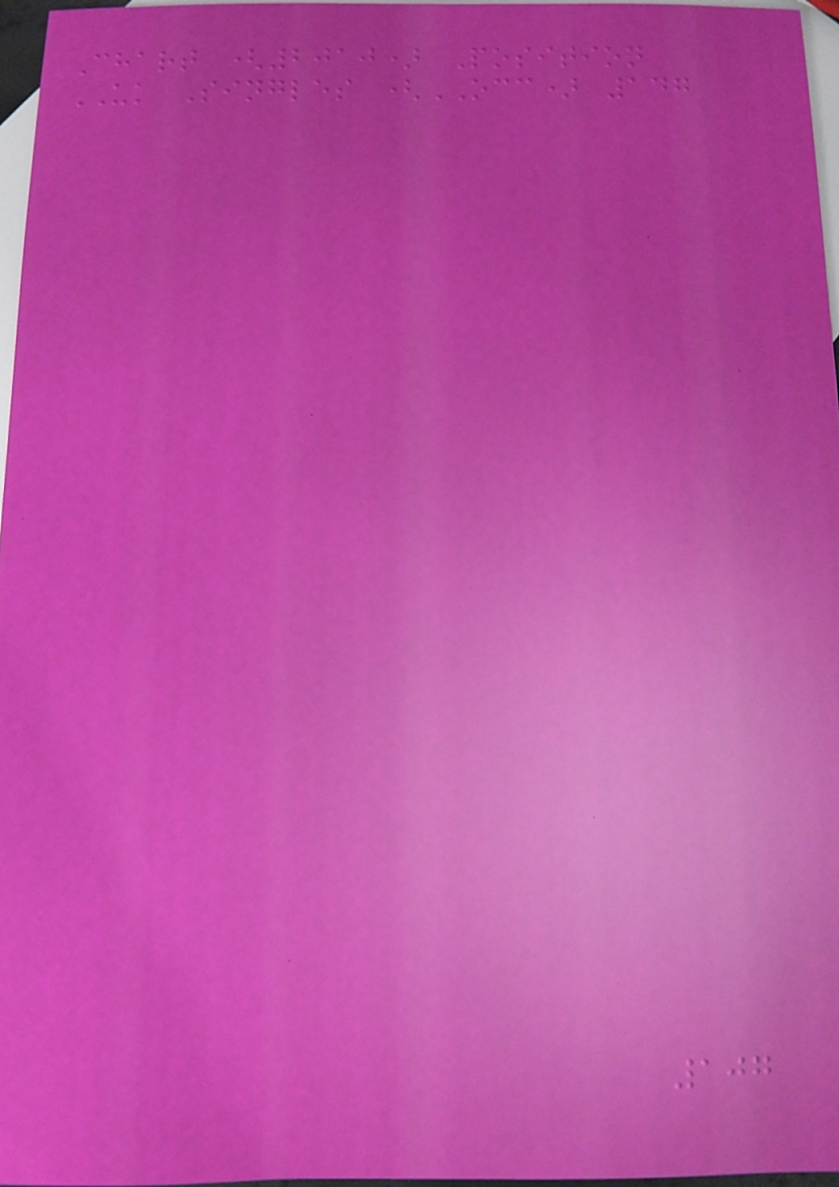Chart (2010) Position
UK Singles (OCC) 147
107
